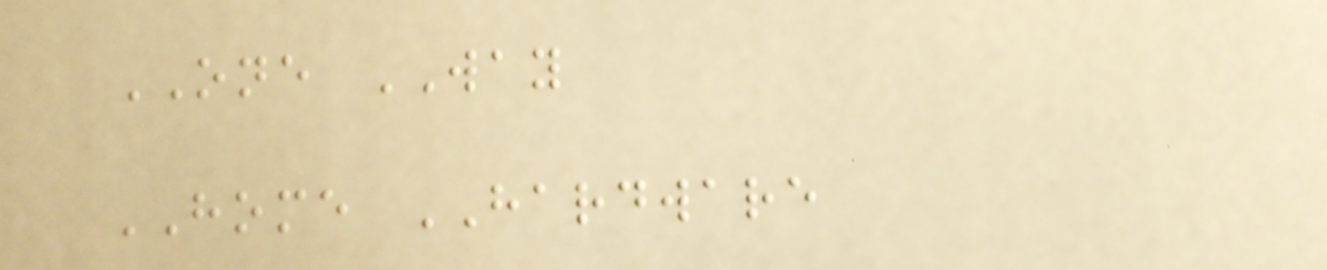ONE WAY
HOME HARDWARE
